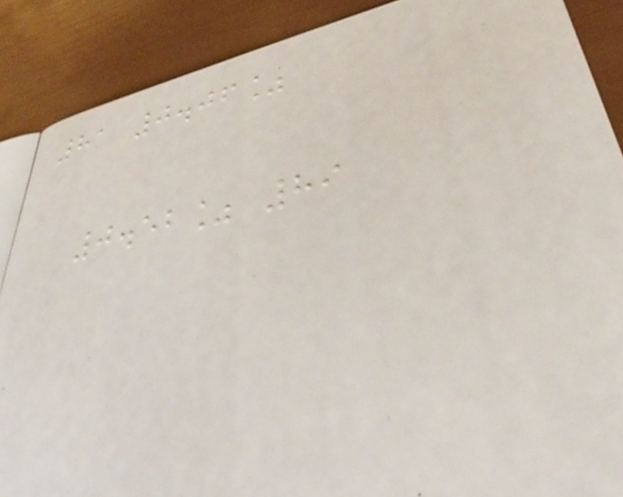81 0.06%
0.52% 89
